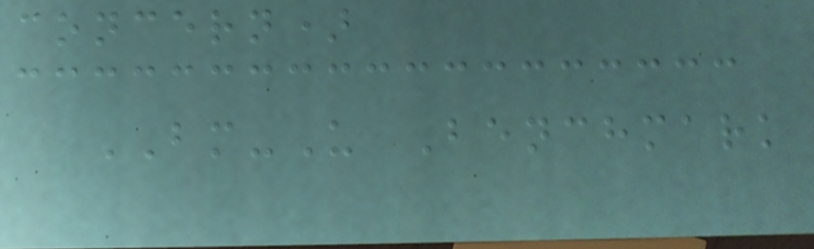concern)
BM-U Benchmark
